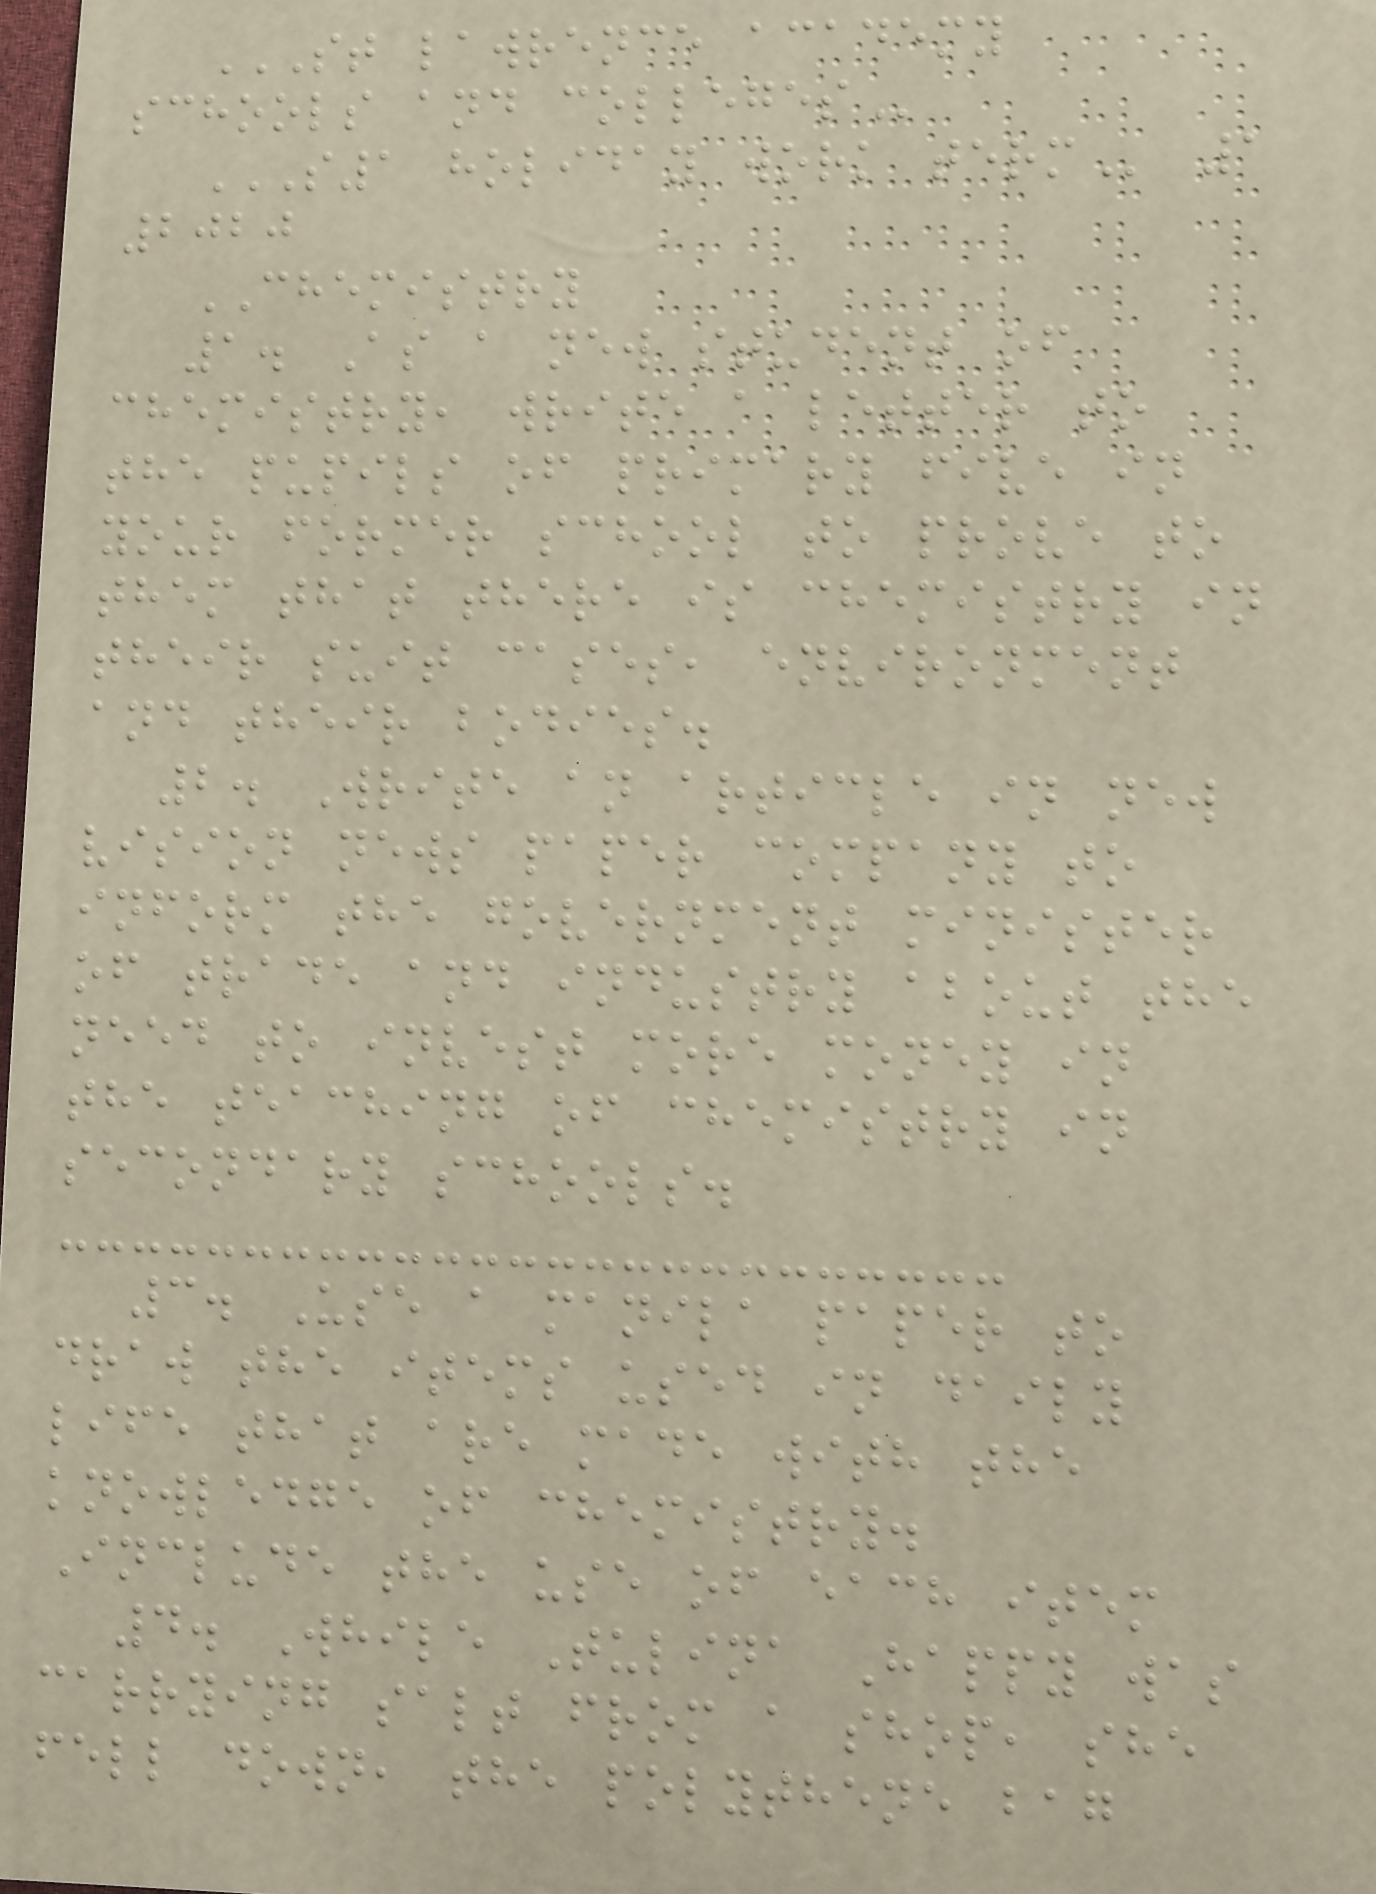ST LAWRENCE ACADEMY
SCHOOLS AND COLLEGES
S1 HOLIDAY WORK TERM 1
2020
CHEMISTRY
1. As a new student of
chemistry, write a letter to
the pupils of primary five in
your former school to prove to
them that there is chemistry in
their suit cases, environment
and their bodies.
2. Write an article in new
vision news paper company to
inform the government minister
of trade and industry about the
need to invest more money in
the teaching of chemistry in
secondary schools.
3. Use a manila paper to
draw the items used in daily
life that are made with the
knowledge of chemistry.
Include the use of each item
4. While Tulina Happy was
carrying salt from a shop, she
fell down, the polythene bag
